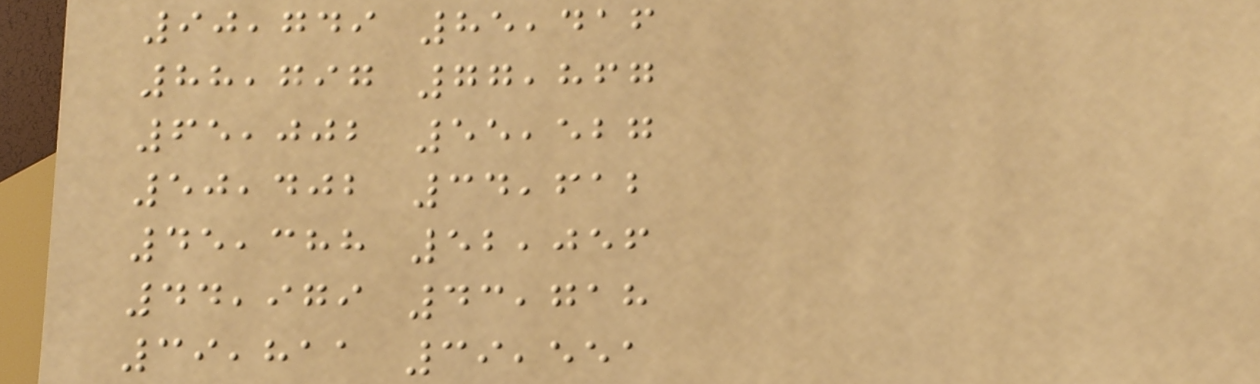90,749 85,416
88,797 77,867
65,002 55,527
50,402 34,612
45,388 52,056
44,979 43,718
39,811 39,551
